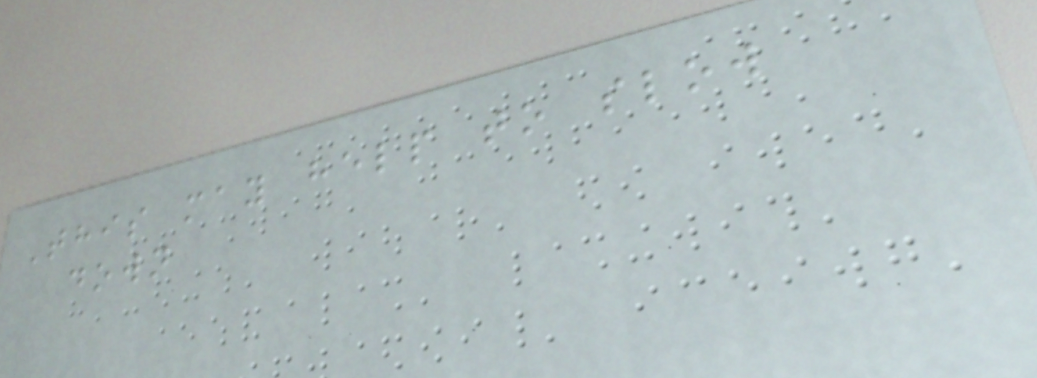This may help to slow
down
